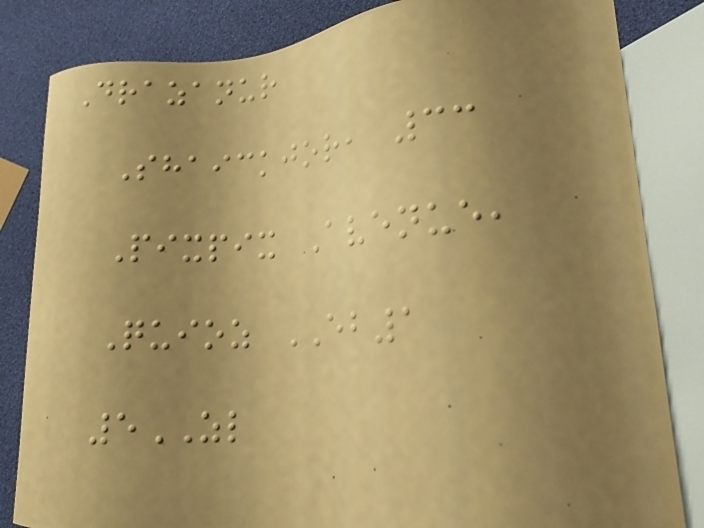Drazanur
Shaickjor, 33
Pixpix Avenue,
Quioz EB1
5ZL
